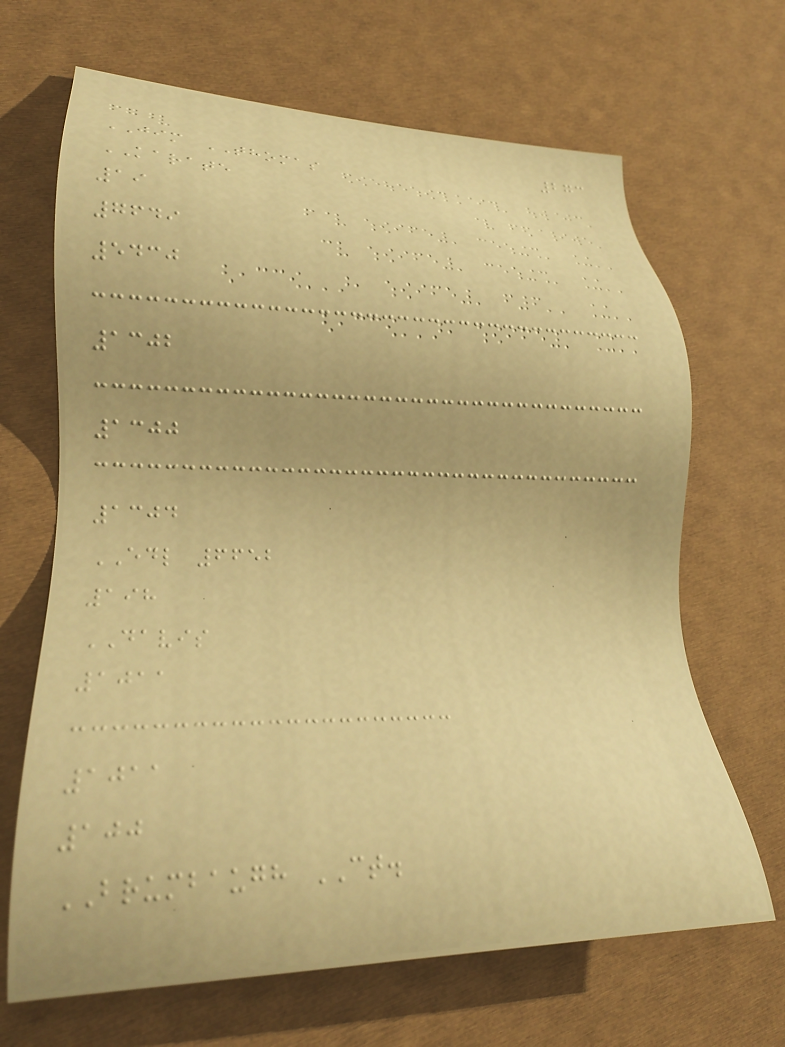273
JIM THOMAS
KARATE
19
7649
5430
1302
1300
1304
EDL 6652
198
DAVIS
1011
1011
100
BRUMBAUGH CT.
